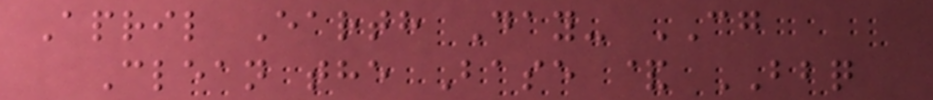April Earth Day- CG
Clean the Base & BBQ
